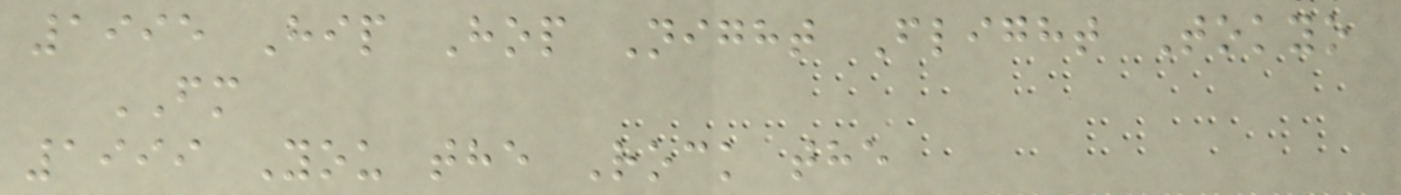1995 Hip Hop Night Flight Tokyo
FM
1999 You the Rock the
